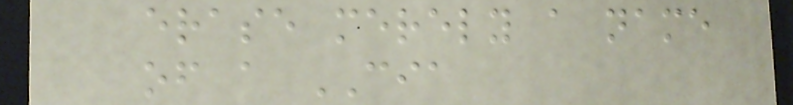erase merely a name
of a CIA
